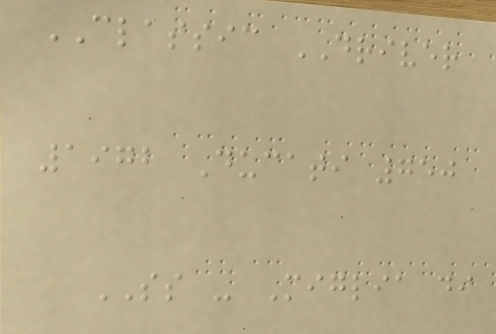CLASSIC DRIVER
1972 Ducati 750
SS - Miglia di
